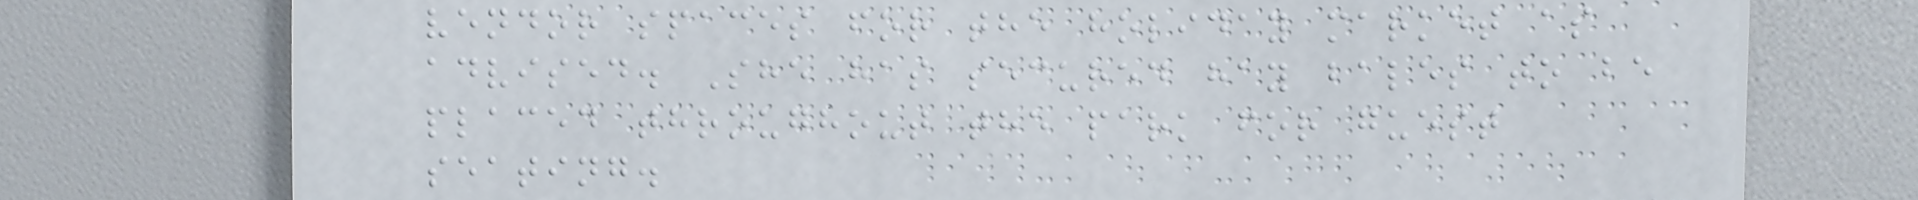vendor spaces for the holiday market as
advised. She has secured hay bales to be
placed throughout the park for guest
seating.
